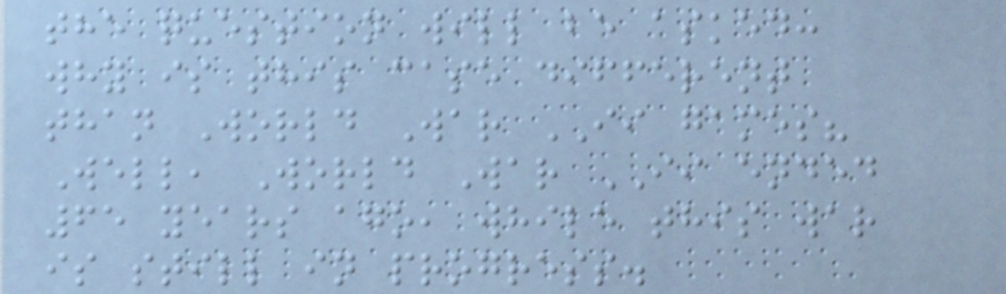the question will be asked:
why is this case different
than World War II games?
Well, World War II ended
65 years ago, while this war
is still in progress.
